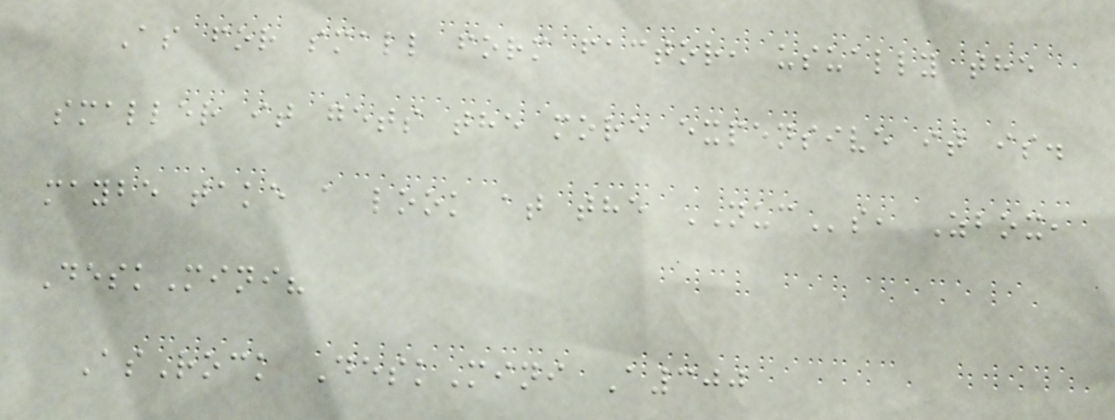As for small form factor, usually the
smaller it gets the more expensive it is.
maybe take a look at the NUCs, Zbox,
DeskMini?
AsRock DeskMini A300
